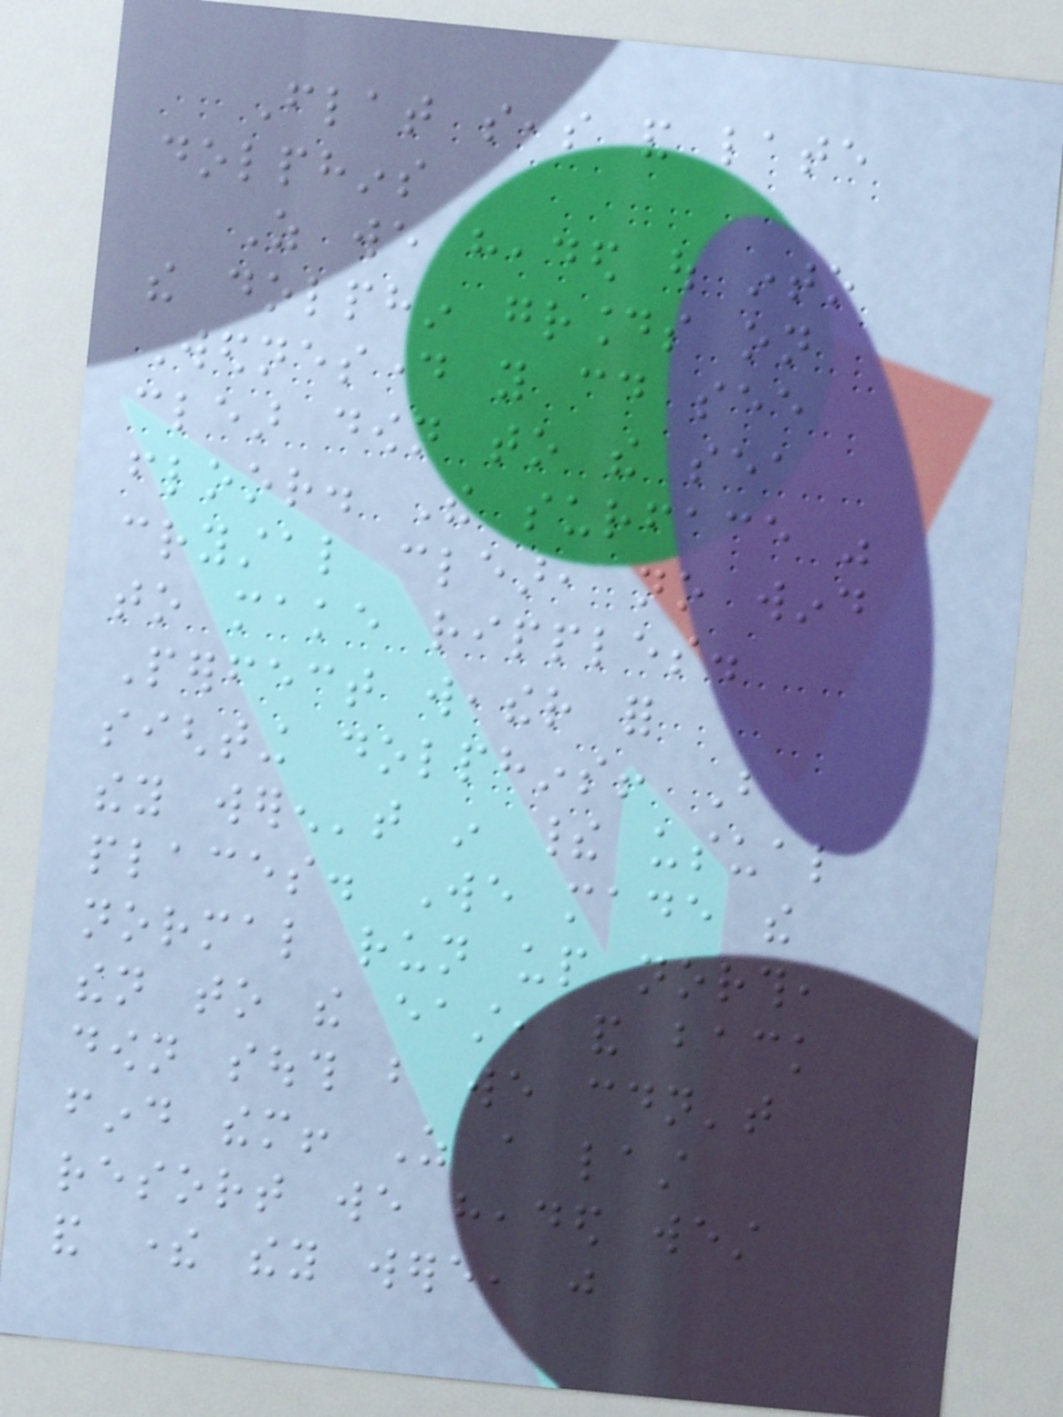Flat seas and late
dolphins
As we headed out into
the dolphin grounds on
Wednesday you could see
clear down to the sea
floor. The surface was
crystal clear, no wind
to make ripples.
Perfect weather for
sighting dolphins! But
they weren't in their usual
places. We made the
normal run up north,
then to the east, and back
down south but we couldn't
find them! As a last
resort we headed west
and there they were, just
